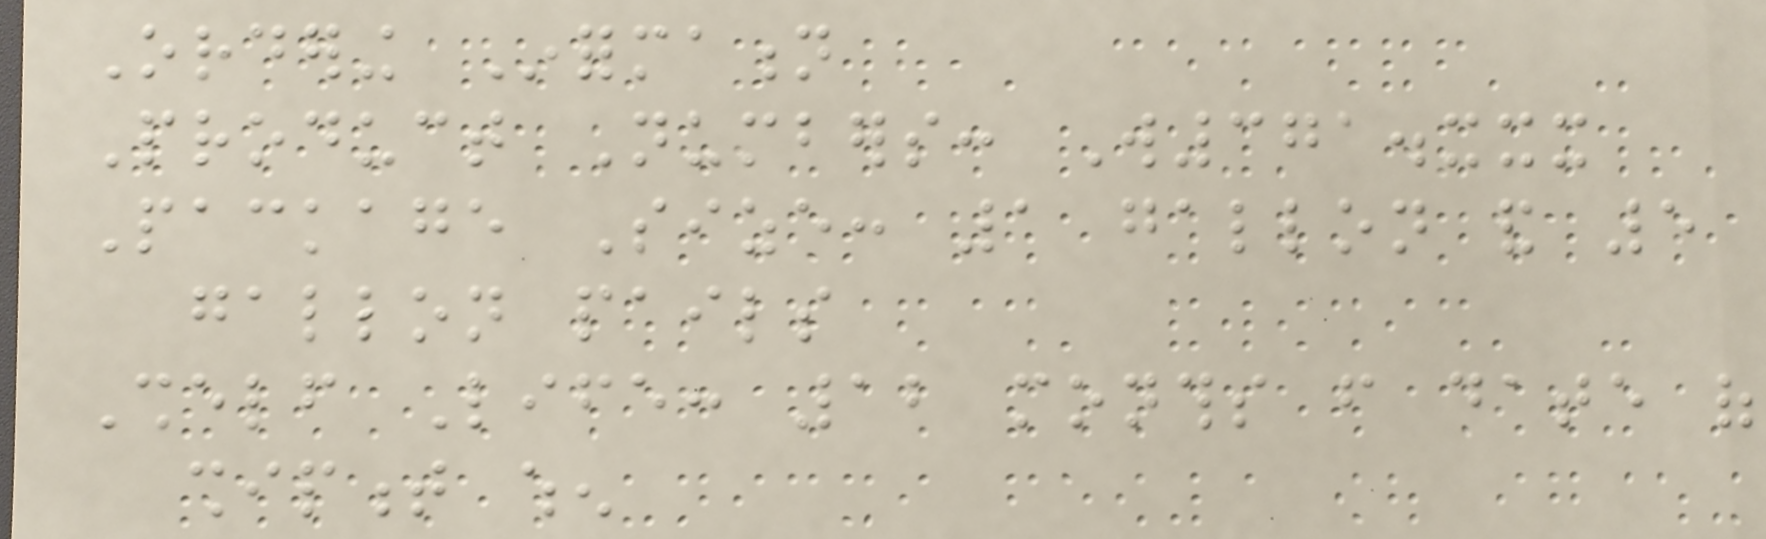Ordering Information
Product Numbers: W371.xxx
Package Size: 1 gallon and 5
gallon pails
Shelf Life: 12 months from date of
shipment when
